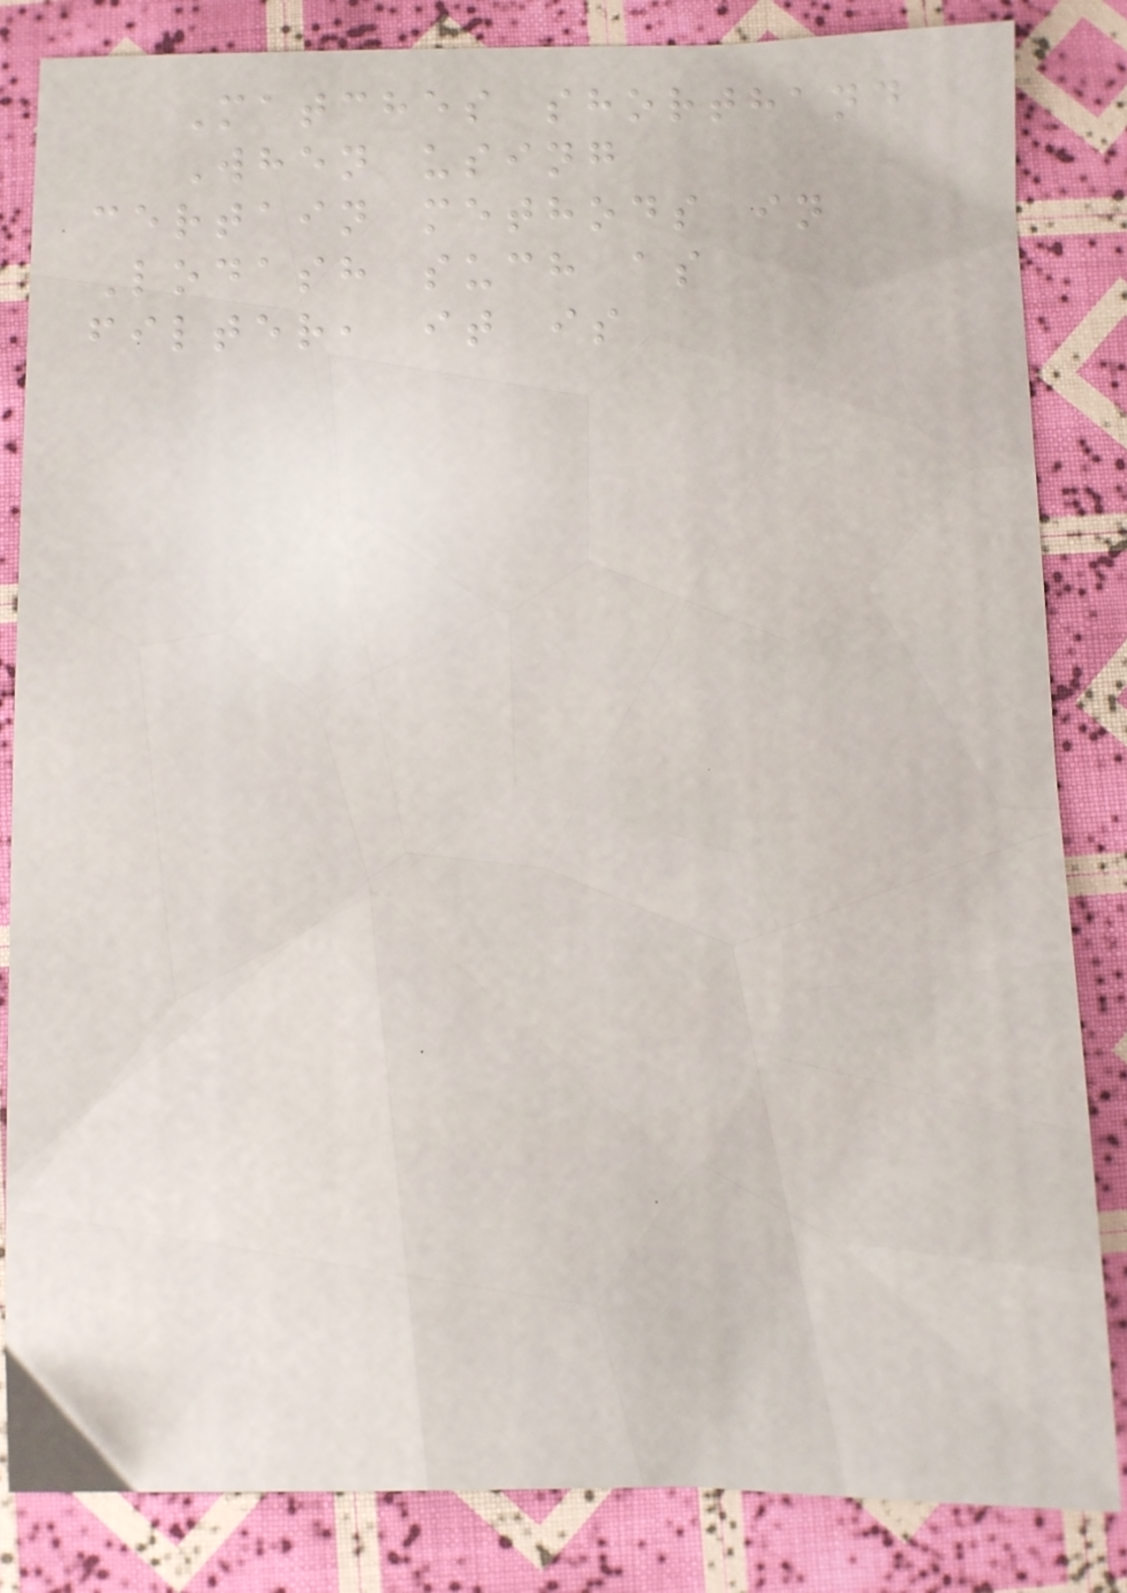Matches shorthand
When using
certain methods in
Lodash such as
filter, it is
